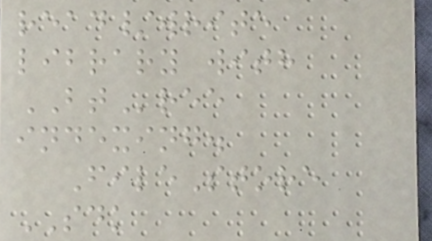read/write
library with
BTree
indexing.
FileStore
SDK
